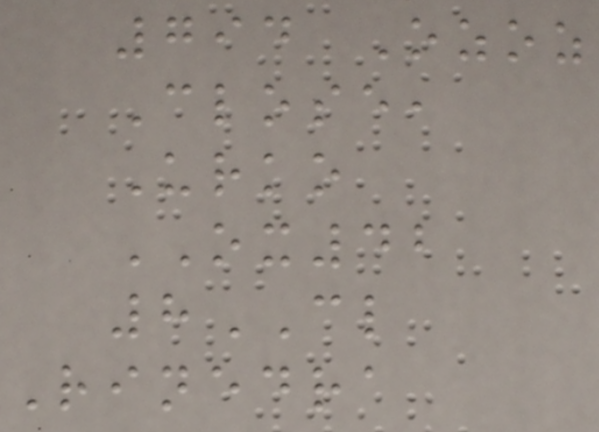794 Ozoz
Close,
Urko
OX42
8CL
Rinedra
